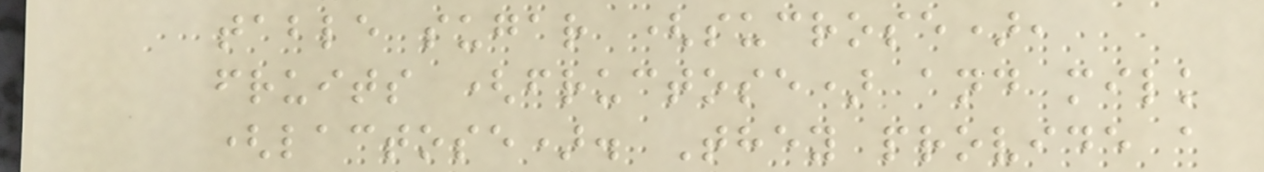table sugar (sucrose),
fruits (fructose) and milk
(lactose). They provide a
